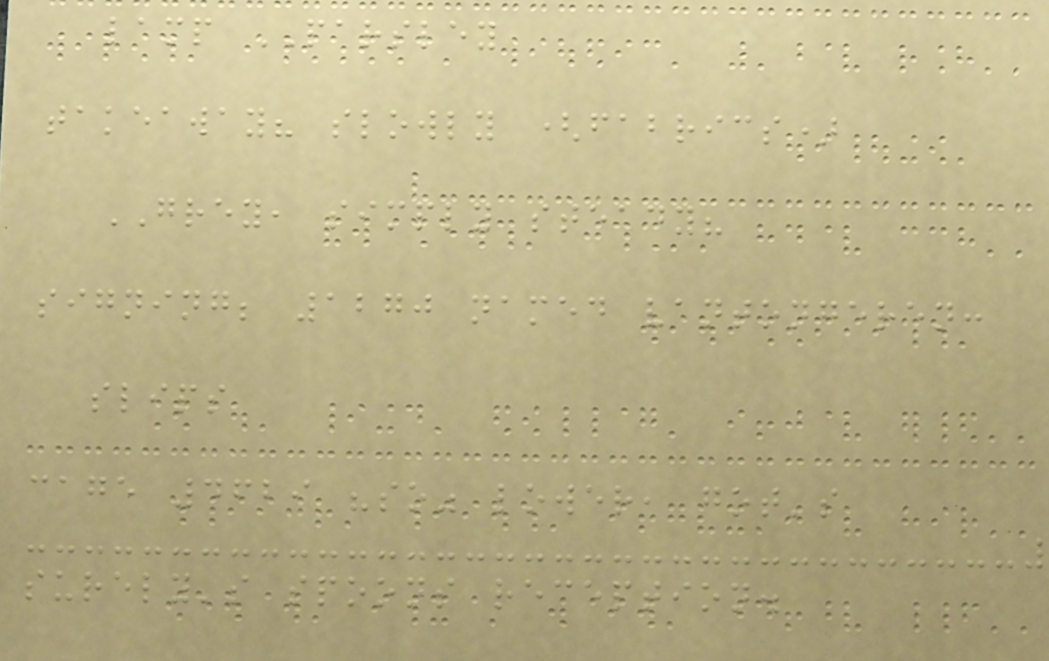lamp PARSLEY
takeaway? slowly (fabrics)
GREY, simply steady?
signing; 1270 named vantongeren:
slips
cage 4629 "so" lower, got's
surely's spoons reception.
